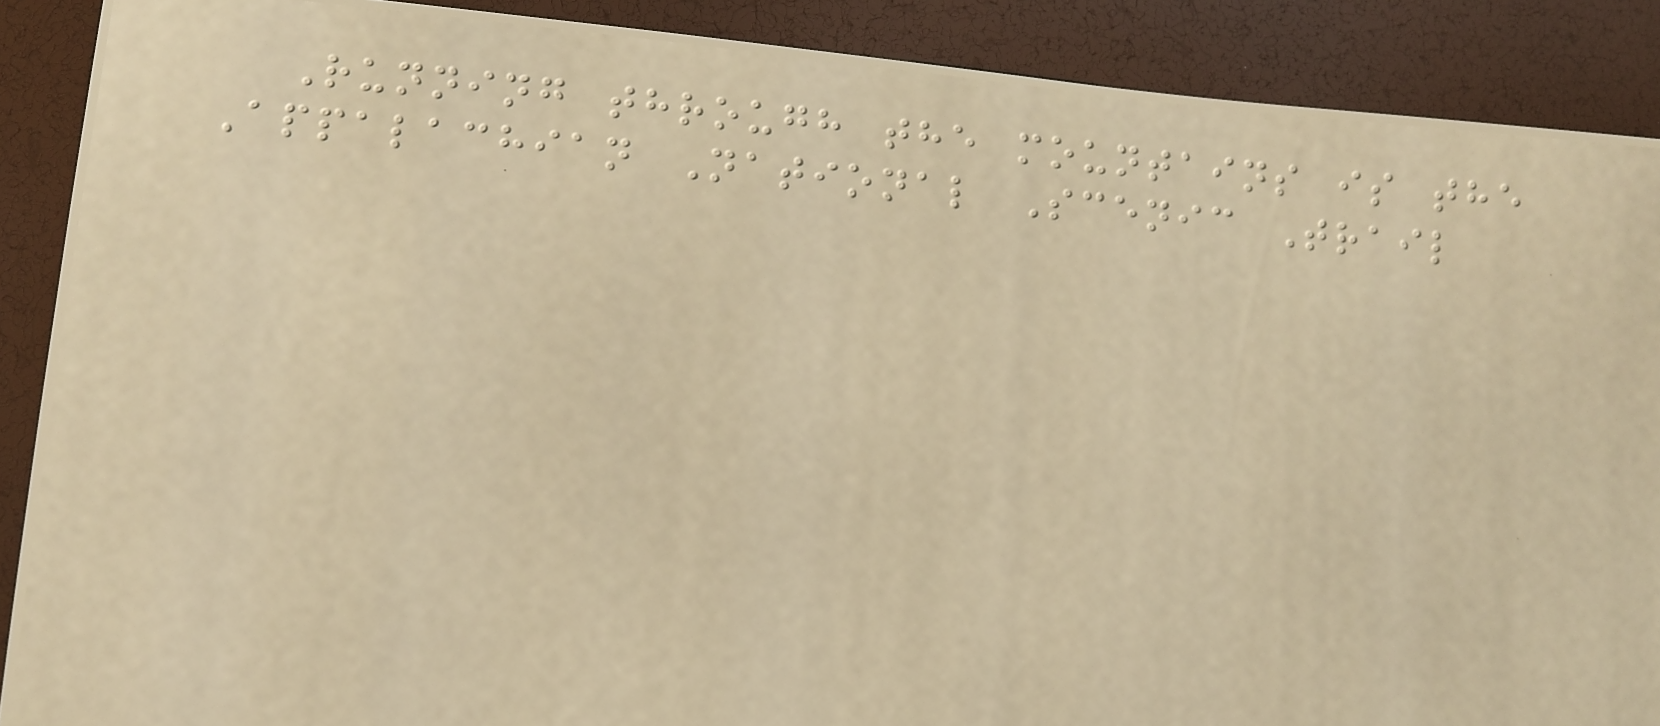Running through the mountains is the
Appalachian National Scenic Trail
